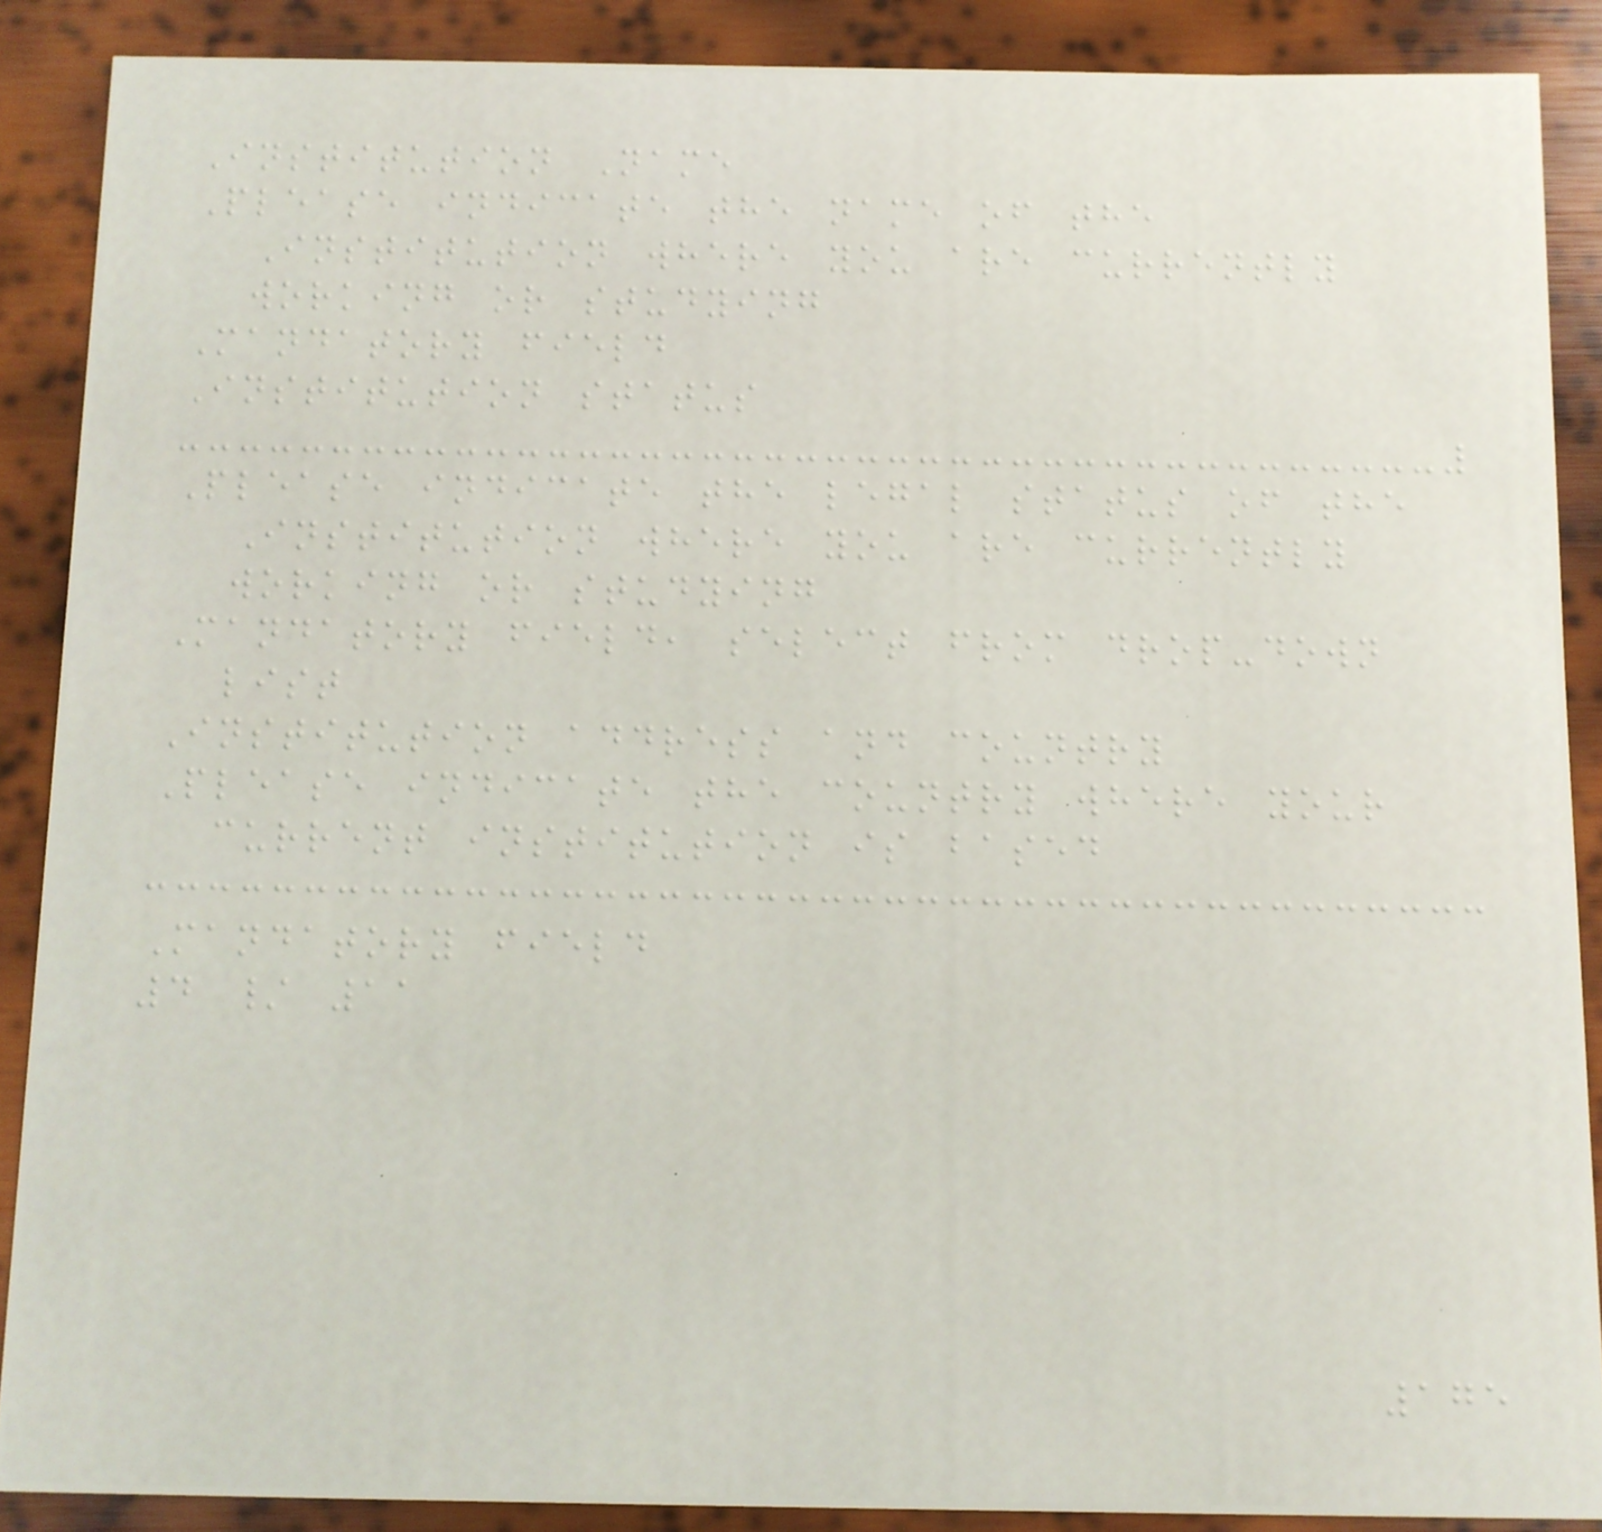Institution Name
Please indicate the name of the
Institution where you are currently
working or studying
Mandatory field
Institution status
Please indicate the legal status of the
Institution where you are currently
working or studying
Mandatory field, select from drop-down
list
Institution address and country
Please indicate the country where your
current institution is based
Mandatory field
4 / 11
175
